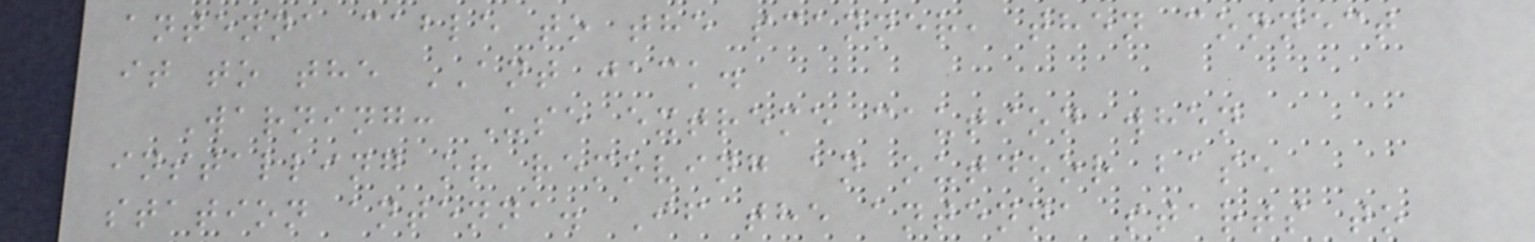antenna cable to the scanner, then connect
it to the ANT jack.
Warning: Use extreme caution when
installing or removing an outdoor base
station antenna. If the antenna starts to
